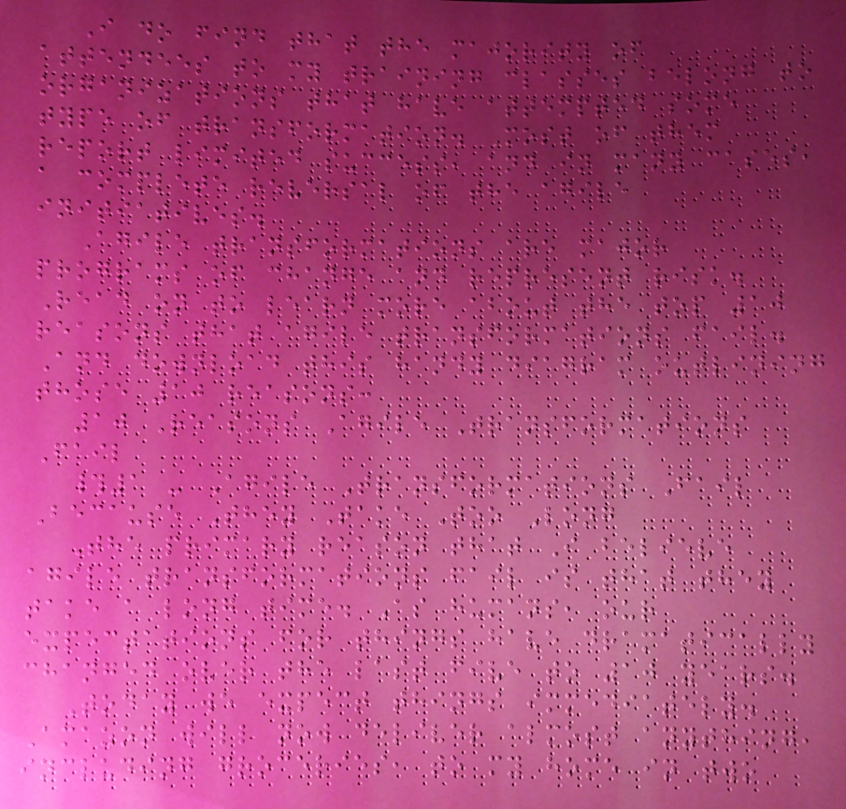I do find that the majority of
attendees to my training classes belong to
organizations that have attempted some
type of transformation. Most of them
report limited success, and in many cases,
a complete reversal of the agile
initiatives.
Agile transformations are major
programs of change and represent risk.
Read on to learn more about the top 10
reasons that agile transformations fail.
And download this handy diagram outlining
those 10 reasons:
10 Reasons Agile Transformations
Fail
#1 - Agile Transformations Fail
Because They Take Too Long
The primary reason that I believe
agile transformations fail is that they
take a long time. As humans, our
expectations for things have dramatically
changed over the last five to 10 years.
Today we expect things immediately.
Amazon will now deliver almost anything,
including groceries, to my home in two
